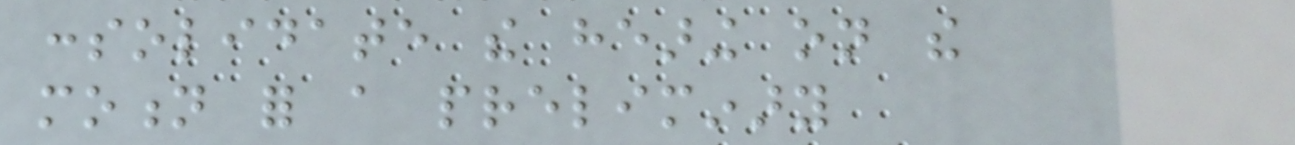consolidate the hearing on the
motion for a preliminary
